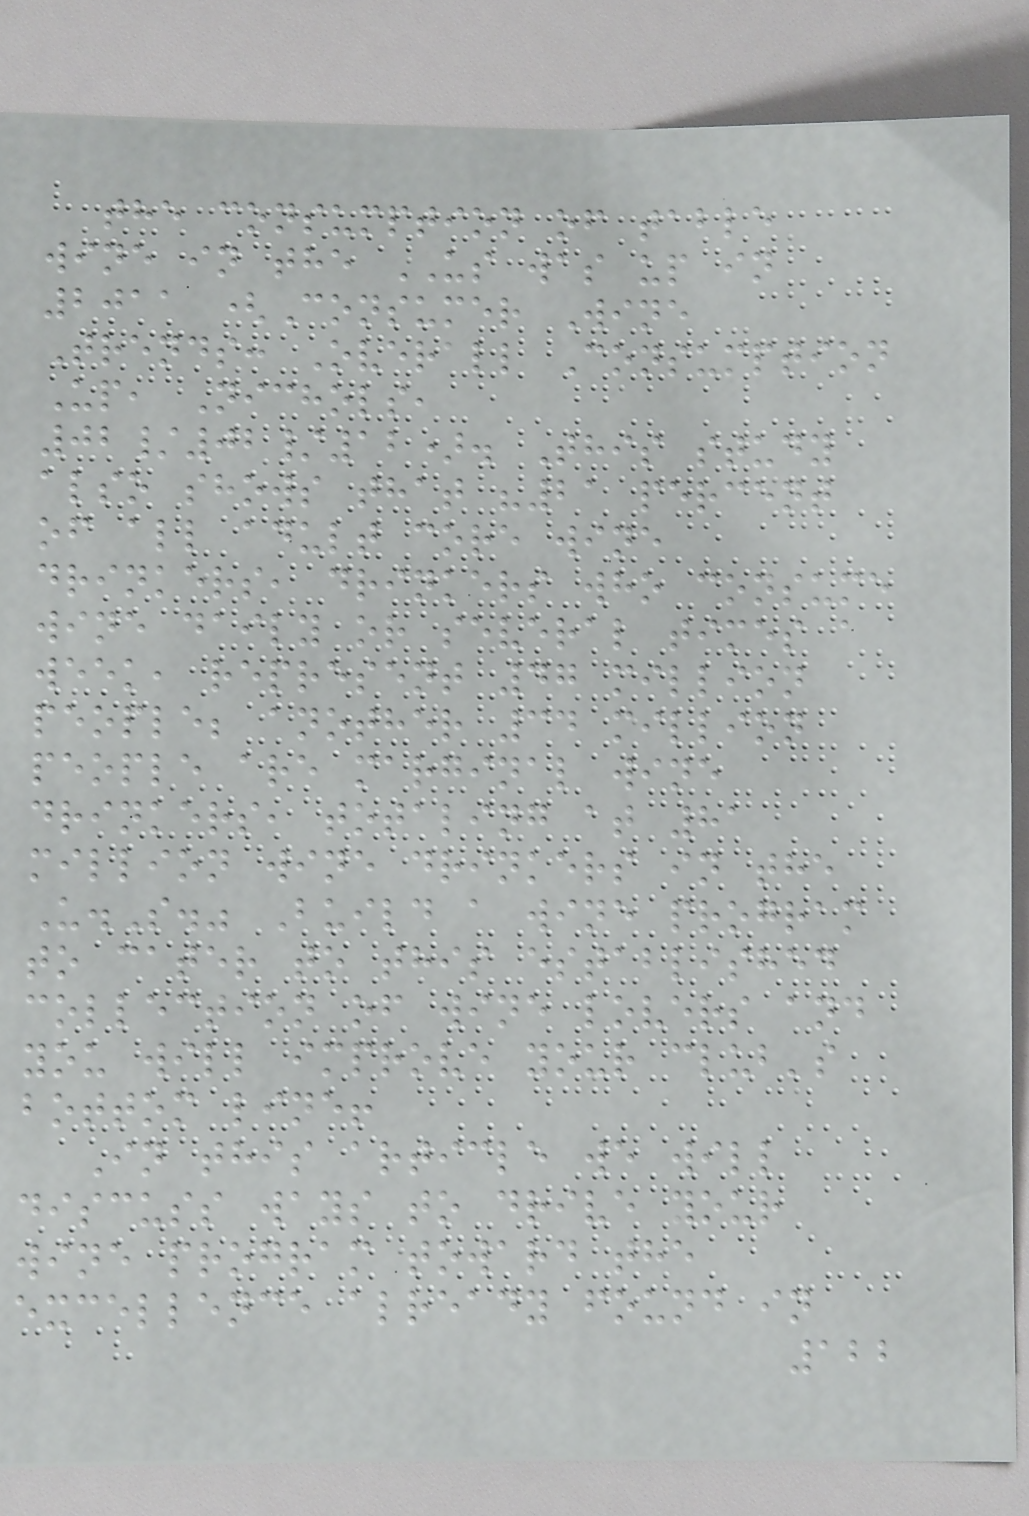the consumption of table
wine in the US was up in
2011 (Consumer Wine
Trends: Overall Consumption
Up, Nichols,
02/02/12). This study
also shows that "21 percent
of all adult core wine
drinkers, drinkers who consume
wine daily or several times a
week, represent 47 million
people; another 34 million
people are marginal wine
drinkers, totaling at 81
million wine drinkers in the
U.S." Build a wine program
to cater to this established
collection of wine lovers and
you will improve your club's
bottom line!
In this article we will
discuss ways to drive your
wine program toward the
excellence already found in
122
